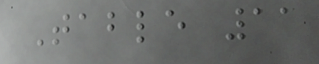Table 11
